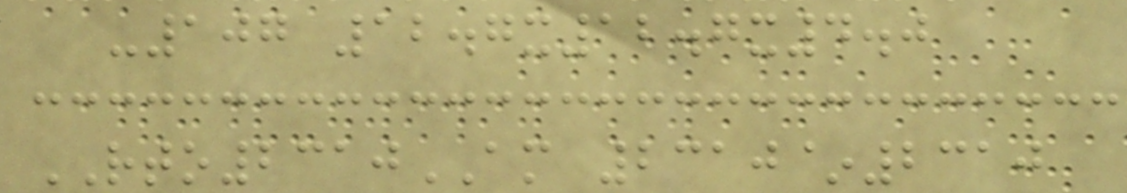-107 12.7x12.7x4.0
RTO2310AM 2310~2310
